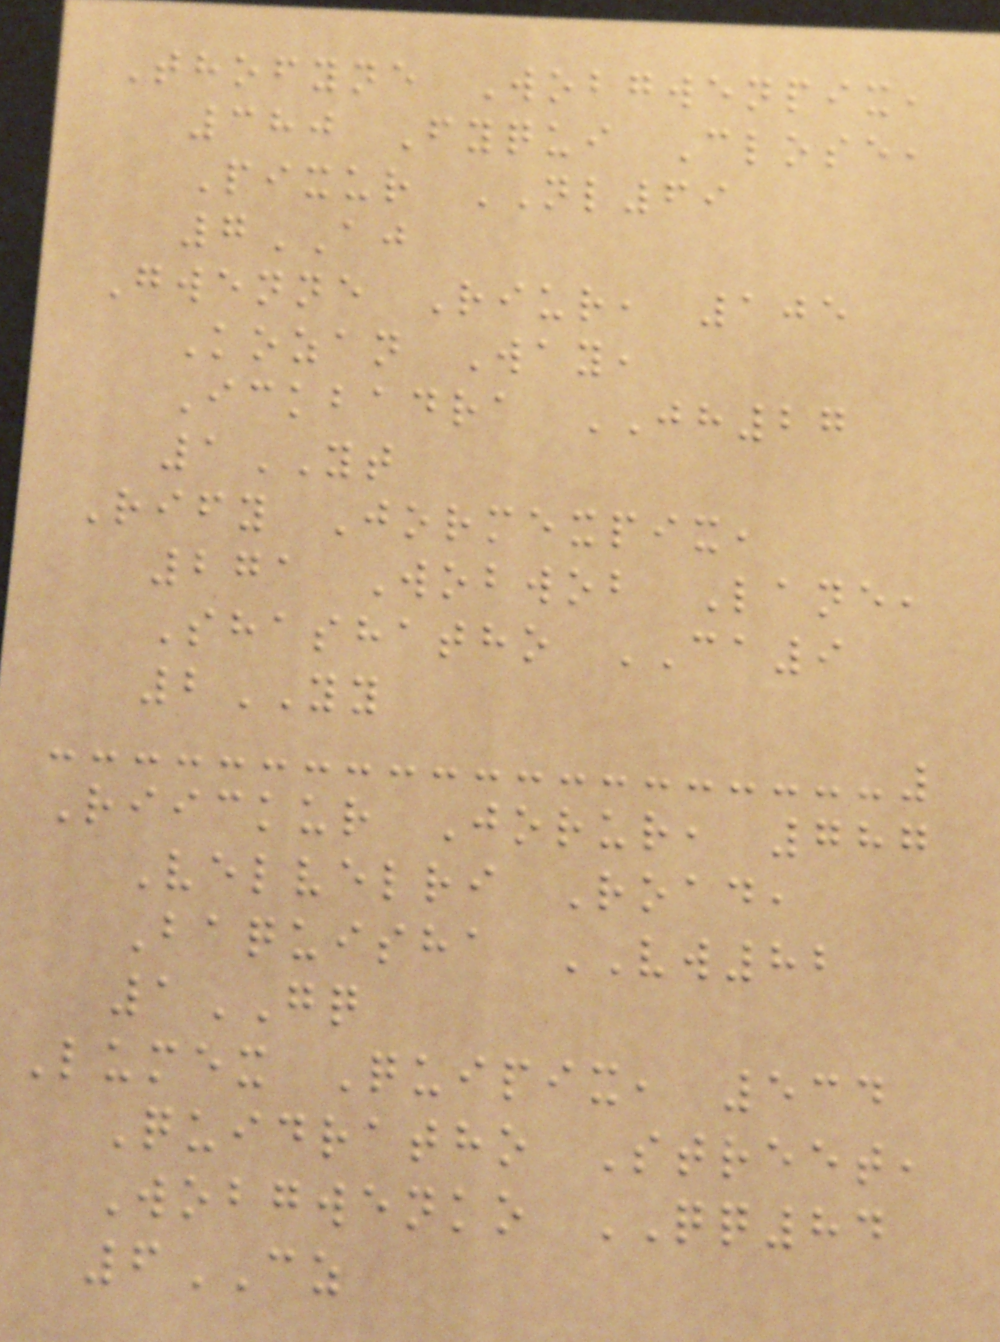Thofyne Wobgwenpix,
380 Fyqui Close,
Pixur NL69
7AJ
Gwenne Riur, 105
Kozan Way,
Ickbadra JH27
1YT
Rify Jormexpix,
271 Wobwob Lane,
Shashatho CA9
2YY
Riickur Jorur, 787
Velvelri Road,
Baquisha VW82
1GQ
Lumex Quipix, 534
Quidratho Street,
Wobgwenko QQ84
6CZ
